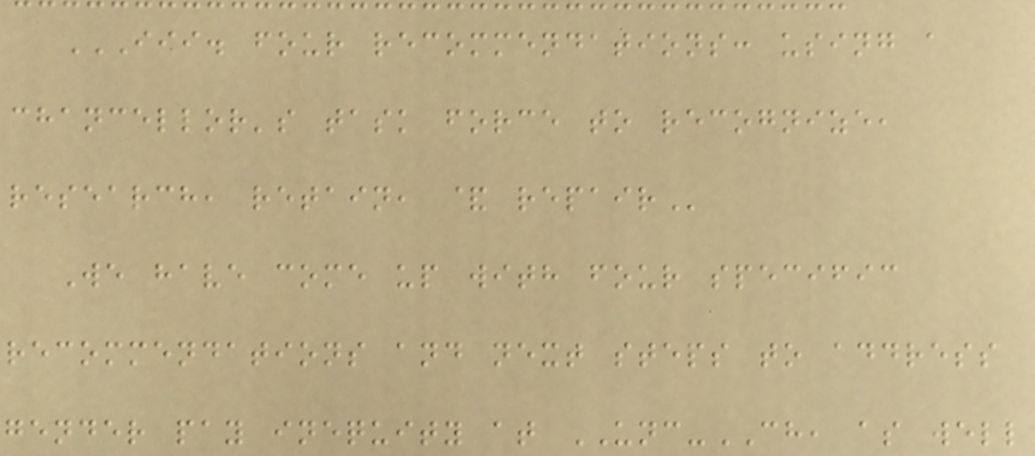III. FOUR RECOMMENDATIONS: USING A
CHANCELLOR'S TASK FORCE TO RECOGNIZE,
RESEARCH, RETAIN, & REPAIR
We have come up with four specific
recommendations and next steps to address
gender pay inequity at UNC-CH, as well
